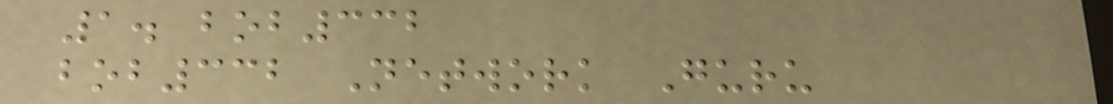1. bob332
bob332 Network Guru
